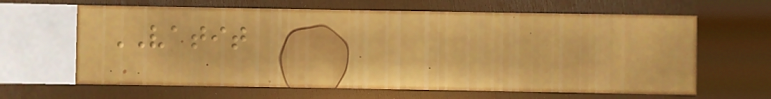VATIT
